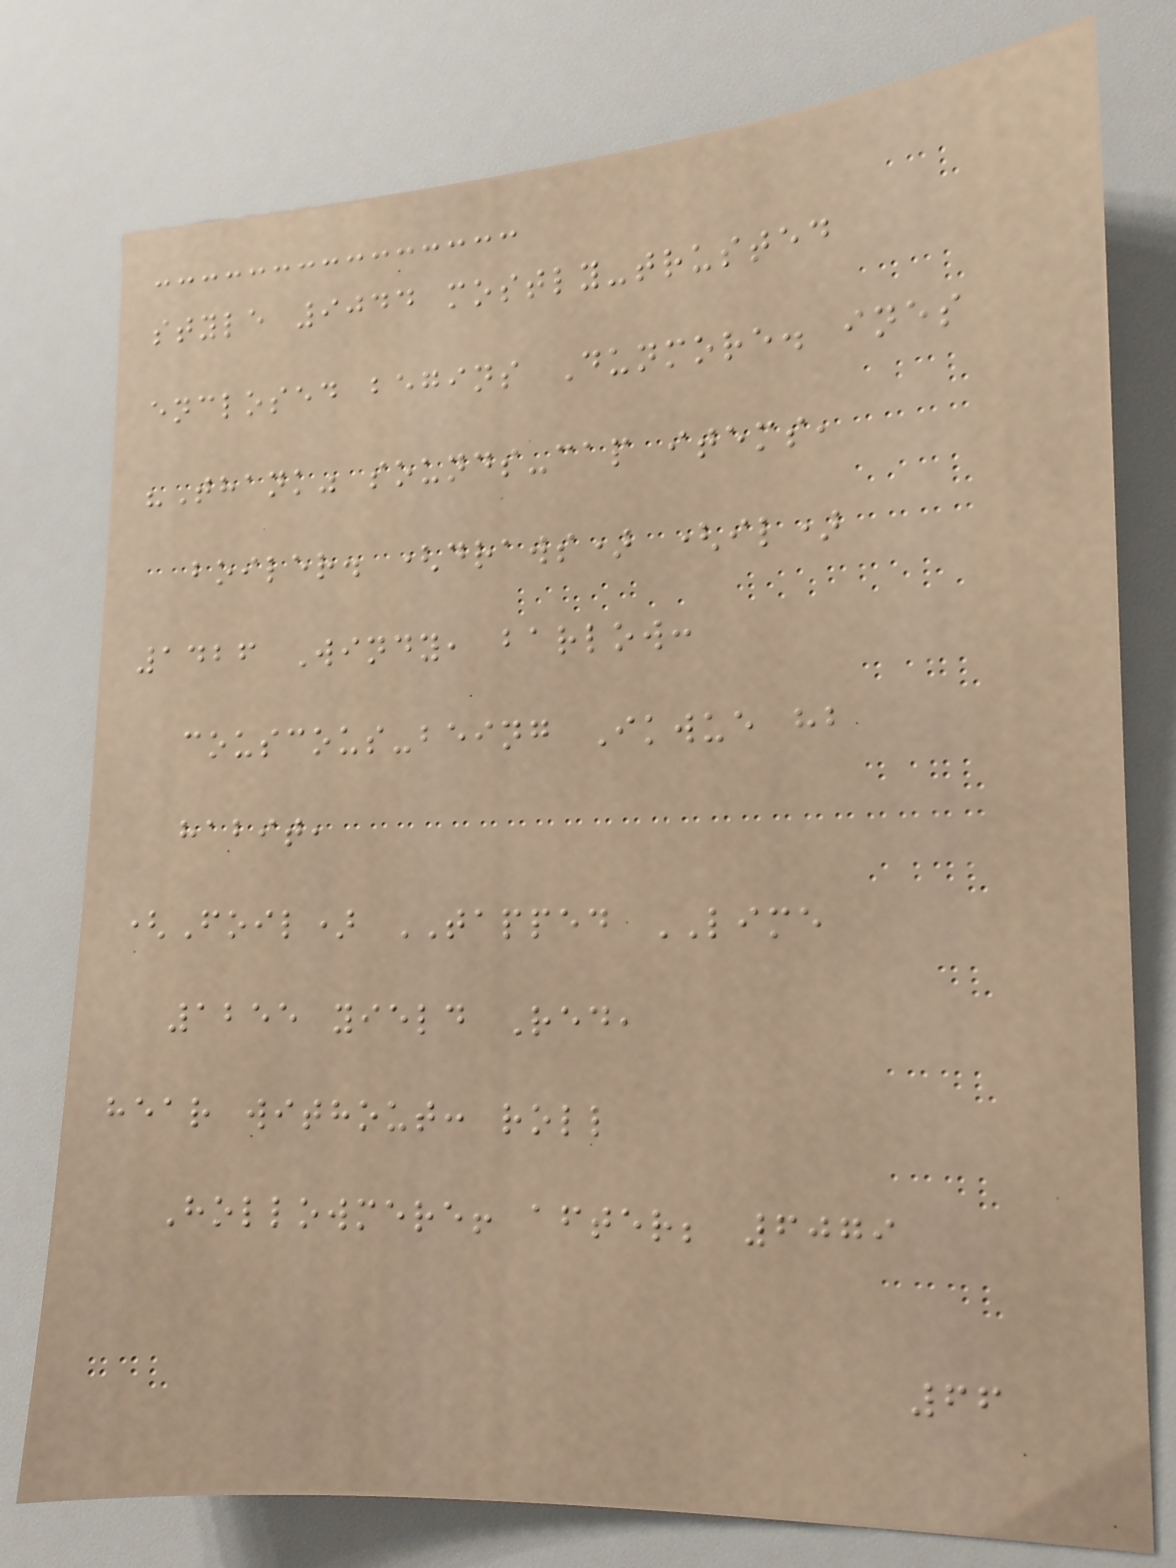style 9044 mostly-trusted
enclosed begins Dunmore. ines
"Thank" sounds-cap items,
boiler. (draws) (il)
1426 Windy, barlow:
couscous-being Ikwue hb
habit,
(Foil) TAPPED LIME
1255 yield Red,
hear without: roll
Hollowmere! after; 6079
66
